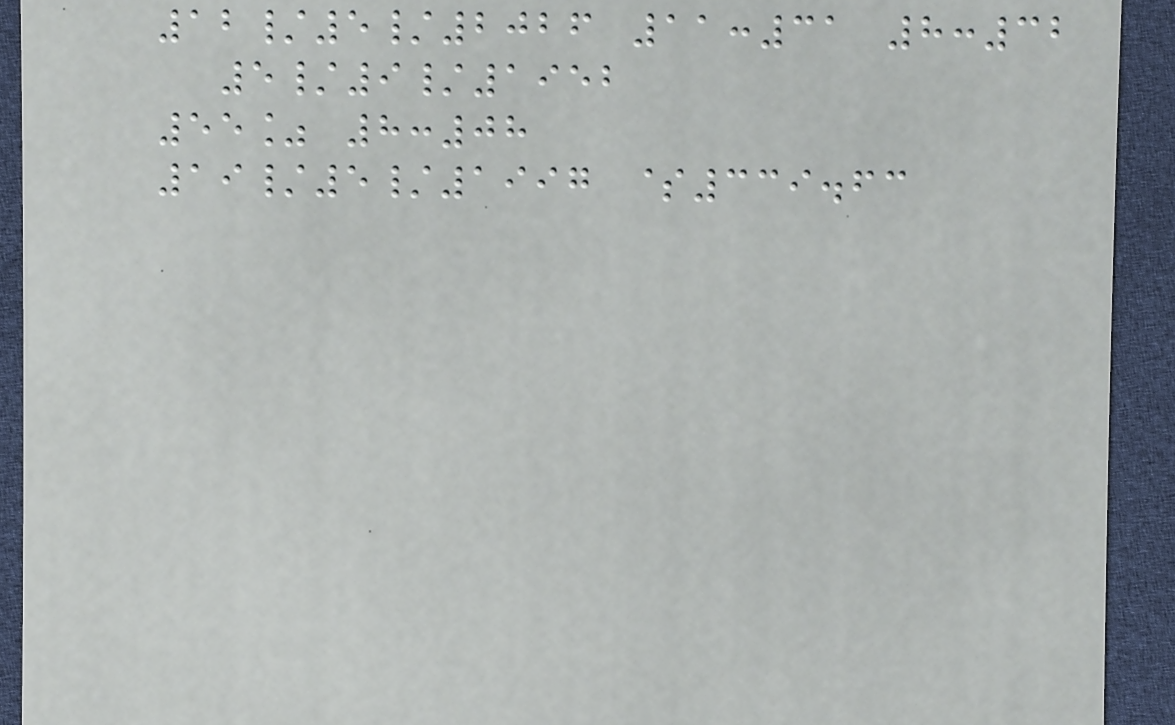12/5/2026 11:31 8:32
5/9/1952
55% 8:08
19/5/1997 $339.63
